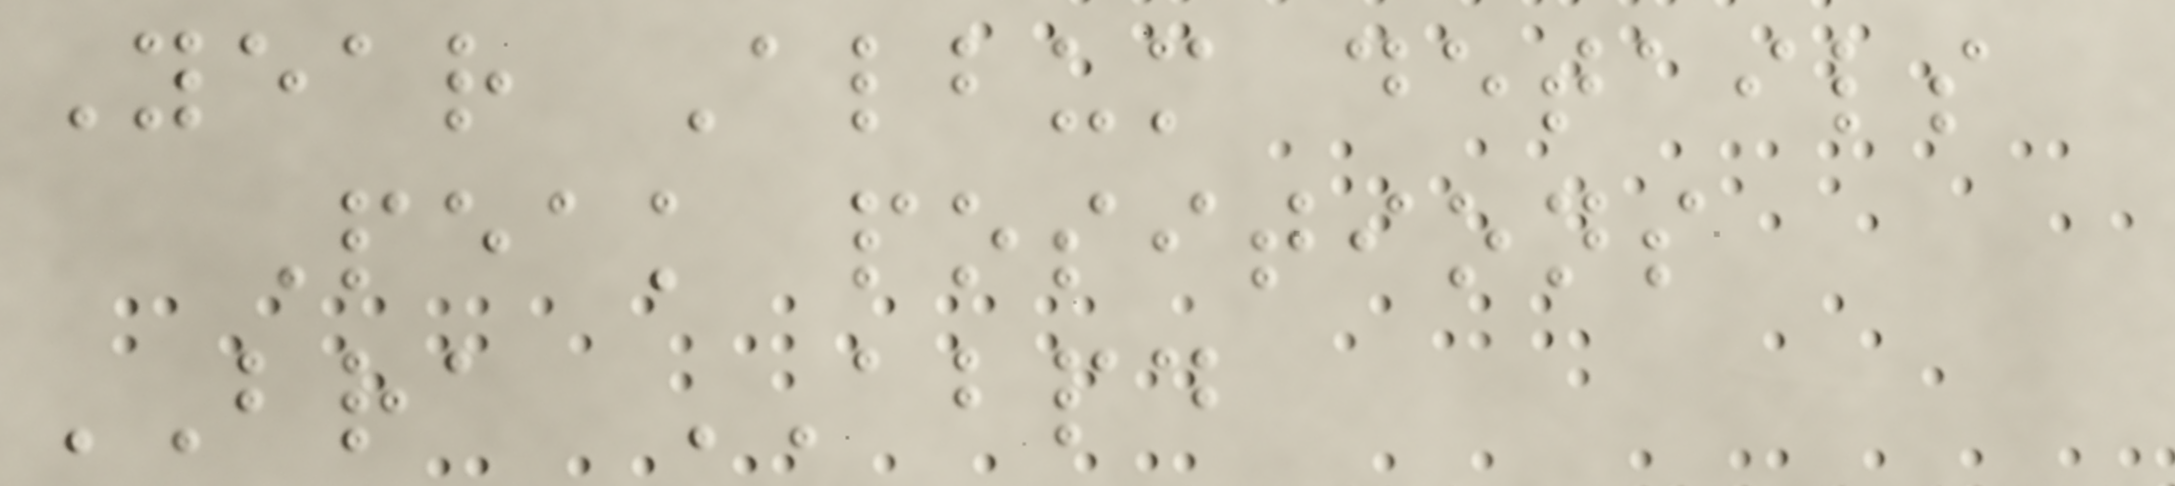Year Album details
Peak positions
BRA ABPD
